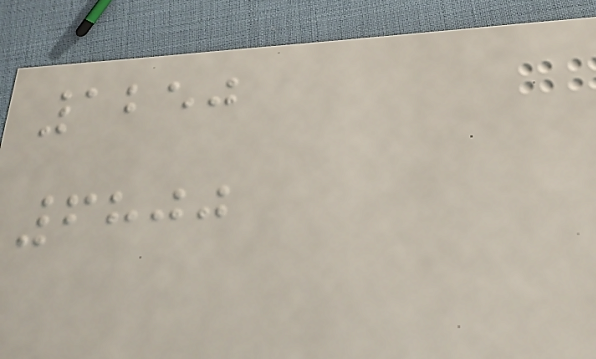1250
6800
